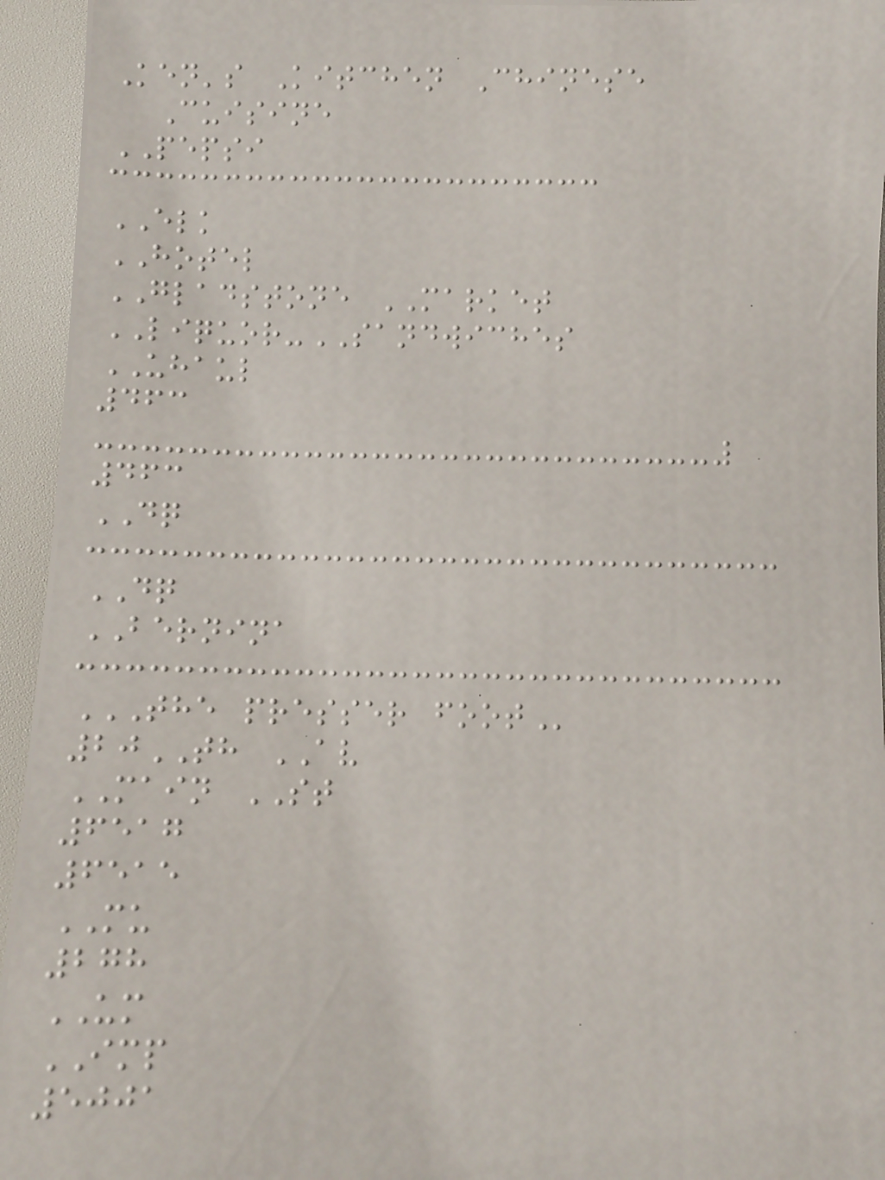Ken's Kitchen Chinese
Cuisine
PEPSI
ELK
HOTEL
GLADSTONE MARKET
LIQUOR-SANDWICHES
UHAUL
463
463
DQ
DQ
BERNINA
THE PRESSER FOOT
20TH AV
MAIN ST
6517
6515
MU
278
UM
IMP
5001
